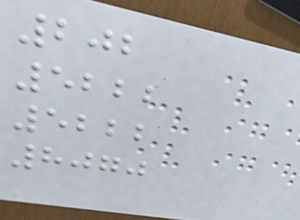202
5222
5222
8070
